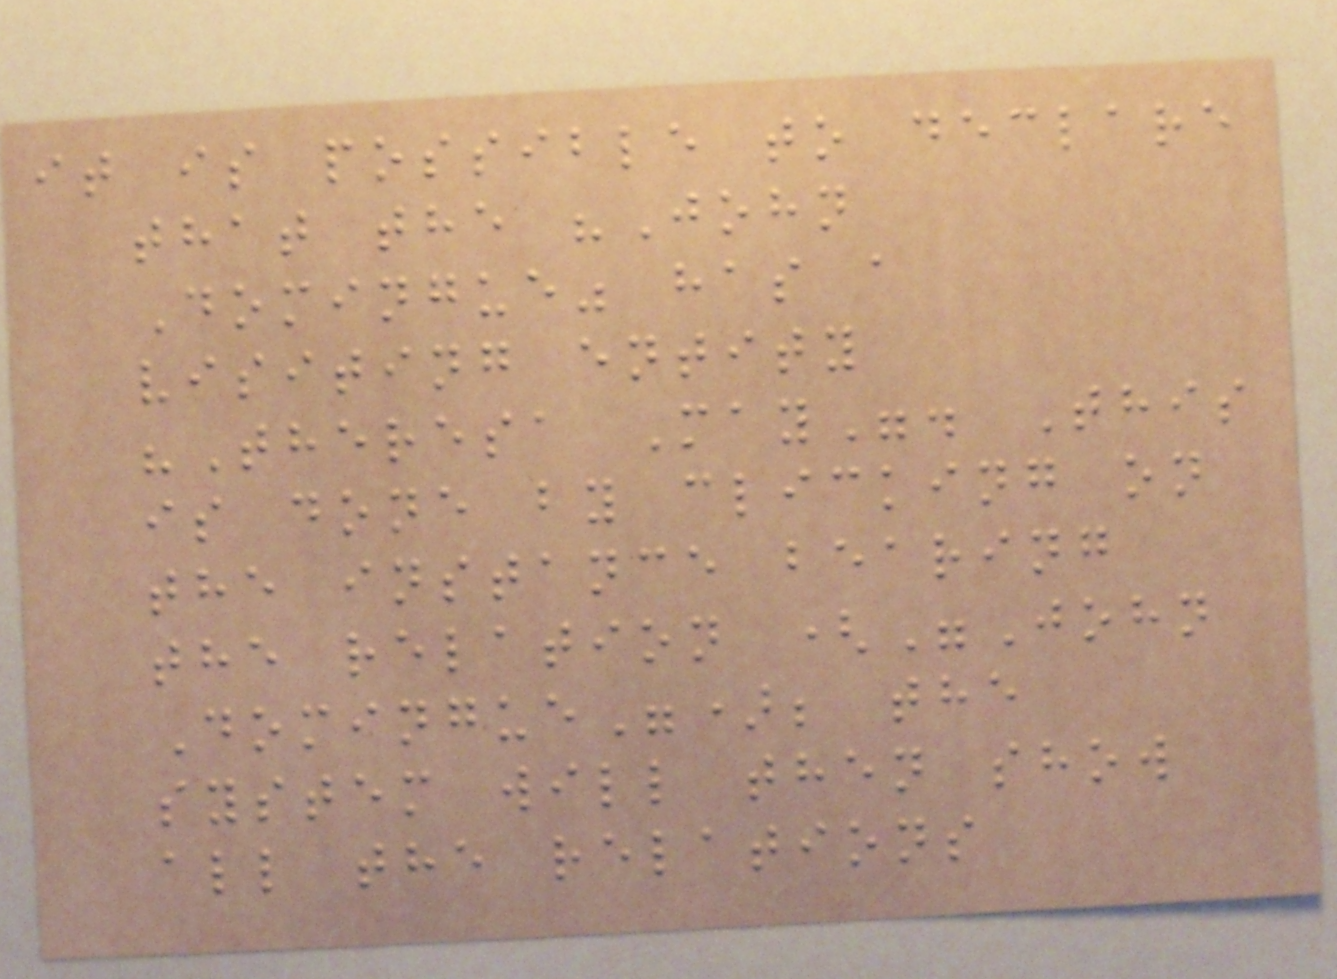it is possible to declare
that the "John
Domingue" has a
visiting entity
"Theresa May". This
is done by clicking on
the instance bearing
the relation ("John
Domingue"); the
system will then show
all the relations
